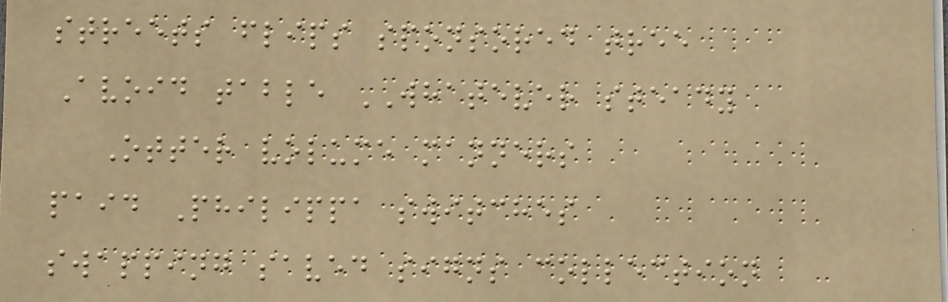streets flips sponsored tree
Avoid table WHATEVER steady
Otter volume manners
paid Philippa switches
swapping saved signs collection
